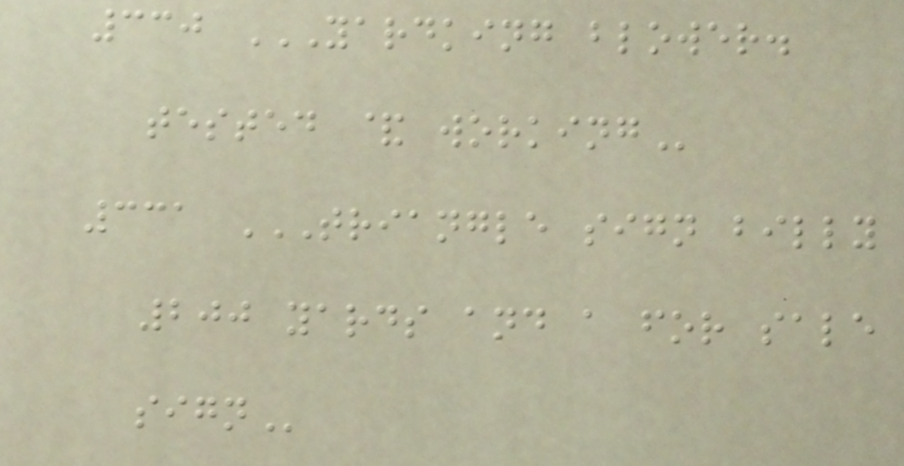330 YARDKING BLOWER.
TESTED & WORKING
331 TRIANGLE SIGN BILLY
200 YARDS AND A FOR SALE
SIGN
